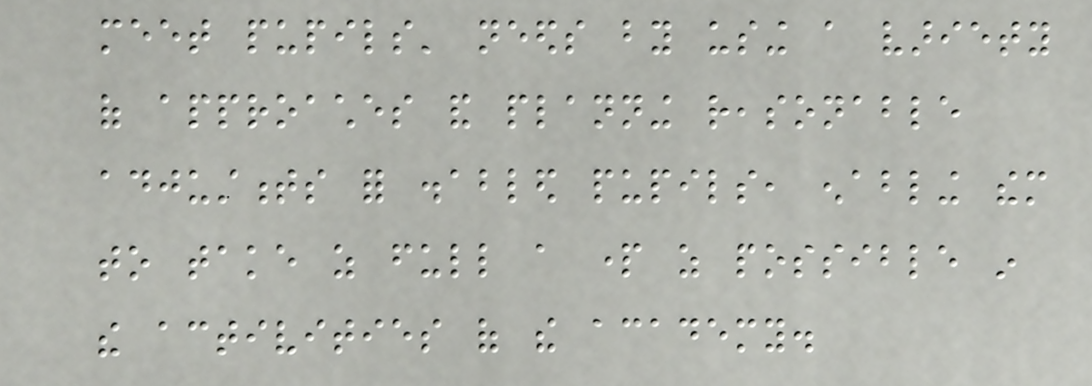meet pupils' needs by using a variety
of approaches and planning reasonable
adjustments for disabled pupils, enabling them
to take as full a part as possible in
the activities of the academy.
